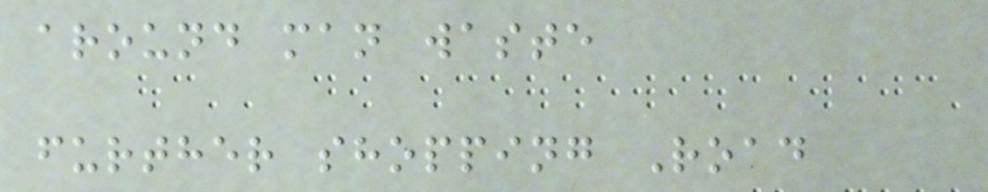around man waste
further shopping Road
